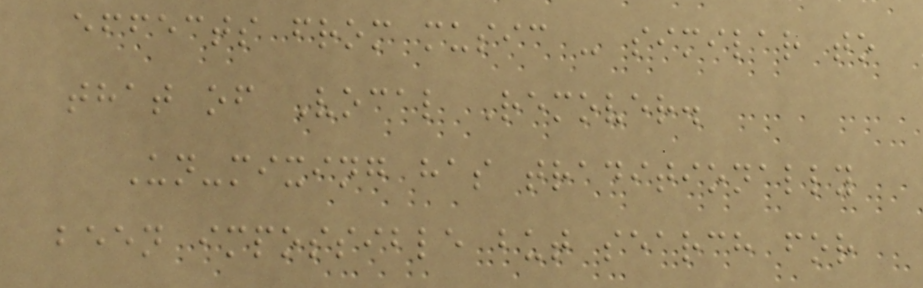effects from music - similar to
that of Vocal Remover.
Un-mixing has traditionally
been impossible but search for
